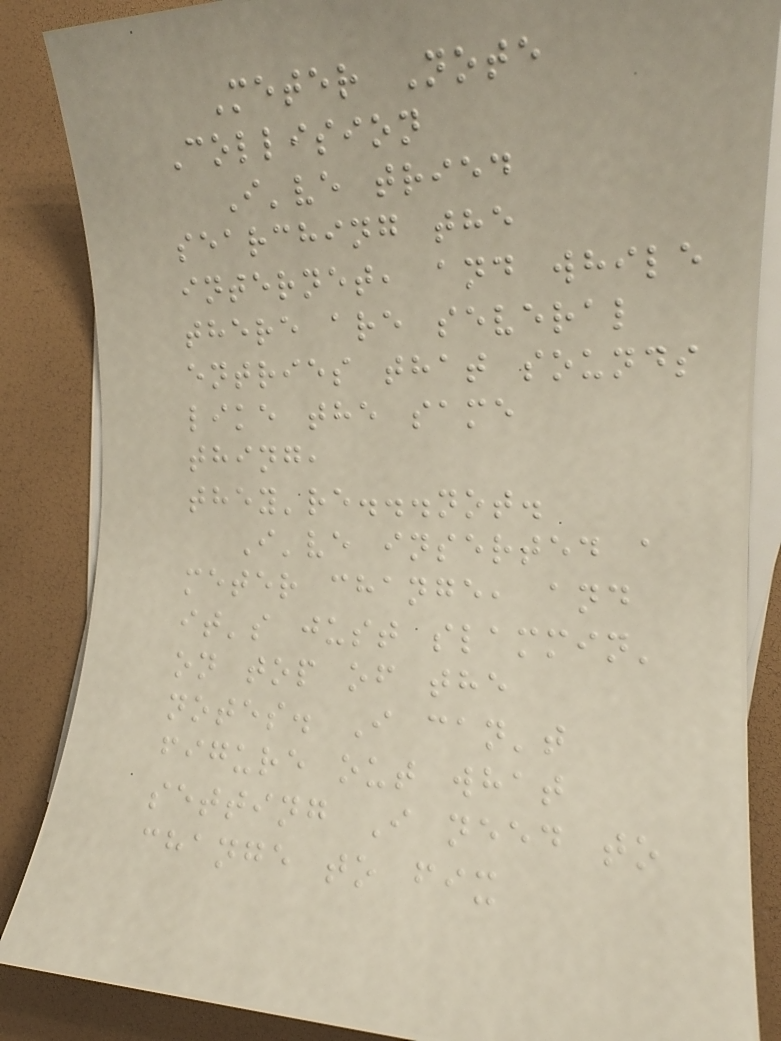Meter Note
Collision
I've tried
searching the
internet, and while
there are several
entries that sounds
like the same
thing,
they're...not.
I've inserted a
meter change, and
it's just slammin'
on top of the
notes. I can't
figure out what
setting I need to
change to fix
